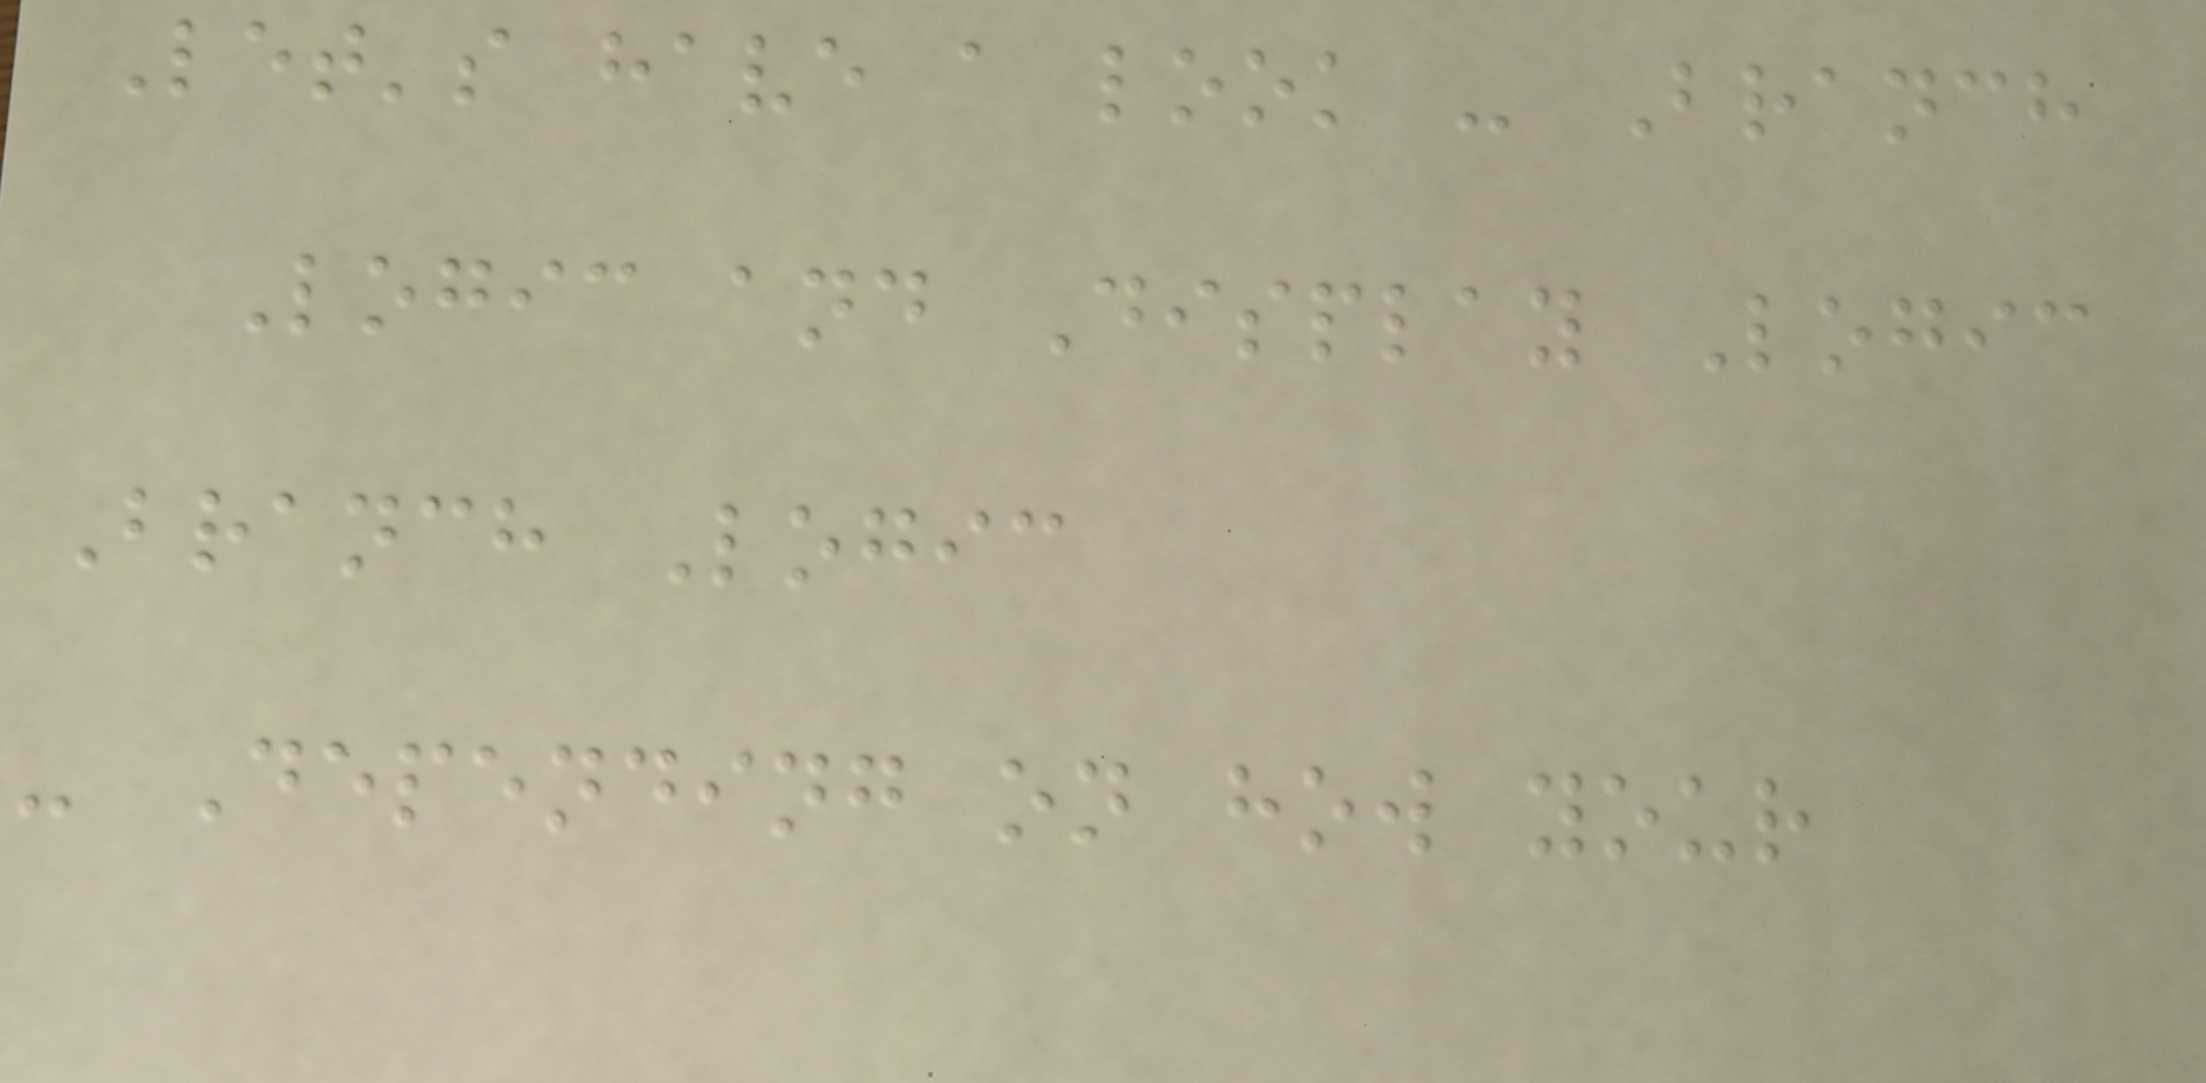Let's have a look - Branch
Logic and Display Logic
Branch Logic
- Depending on how your
